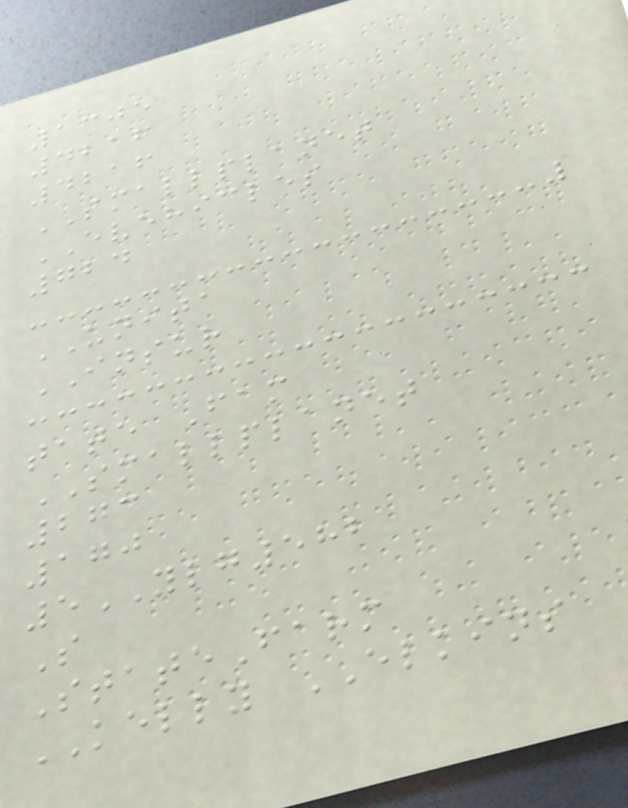1305
4216
4216
SMALLPLANET
EVEHICLES
724
UNITA
INSUR
tate Fam
SMALLPLANET
273
170
5YLG582
S
StateFarm
KELLY ELKINS
